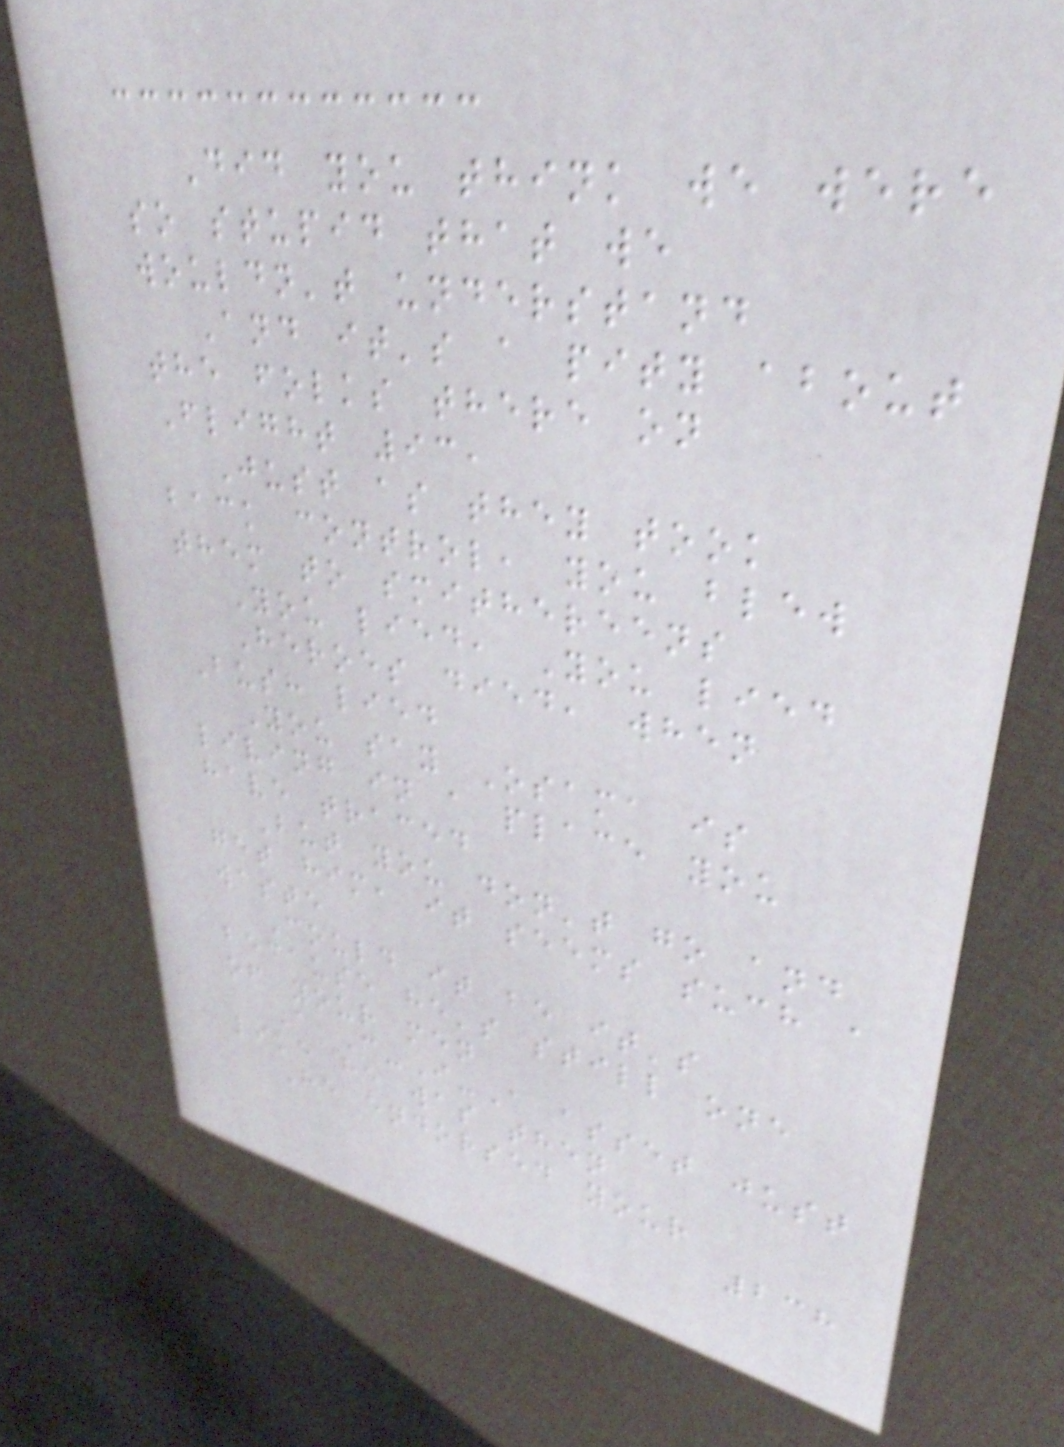Did you think we were
so stupid that we
wouldn't understand
And it's a pity about
the folks there on
Flight 93,
Just as they took
back control, you blew
them to smithereens
You lied, You lied
Heroes died, when
Bush lied
You say Osama is
living in a place you
have traced
But you don't go and
get him, it seems such a
waste
Could it be it's
because he's still one
of your men
A C-I-A asset just
like he was then
He endorsed your
238
